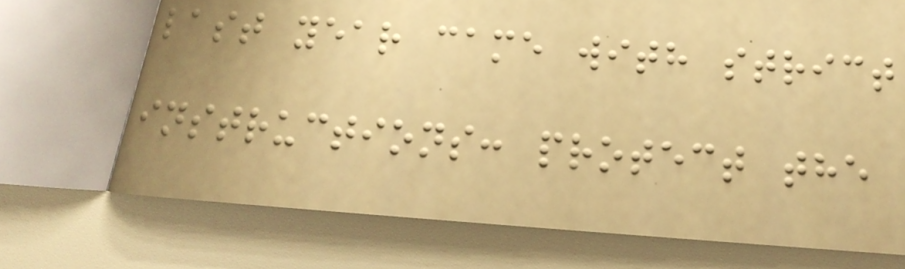last year came with strict
instructions: protect the
